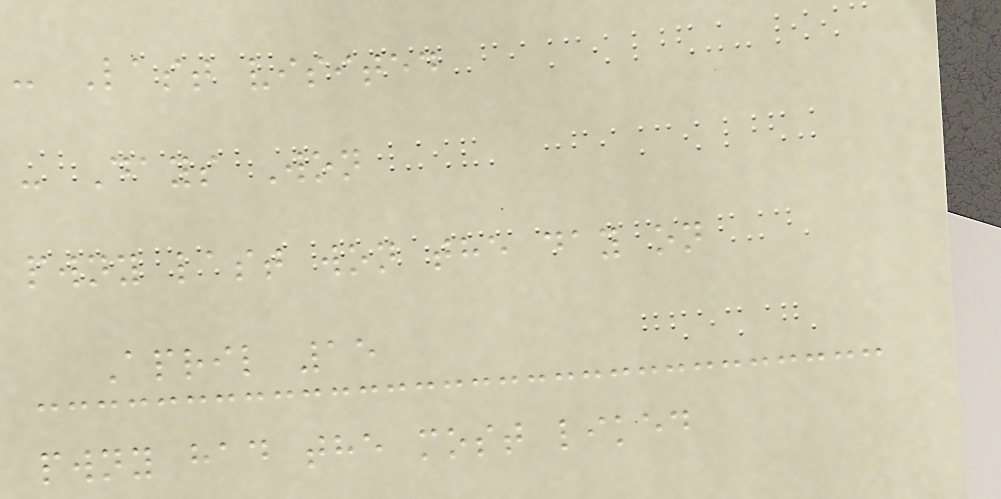- Last visited
- Days Won
pwny last won the day on
April 15
pwny had the most liked
